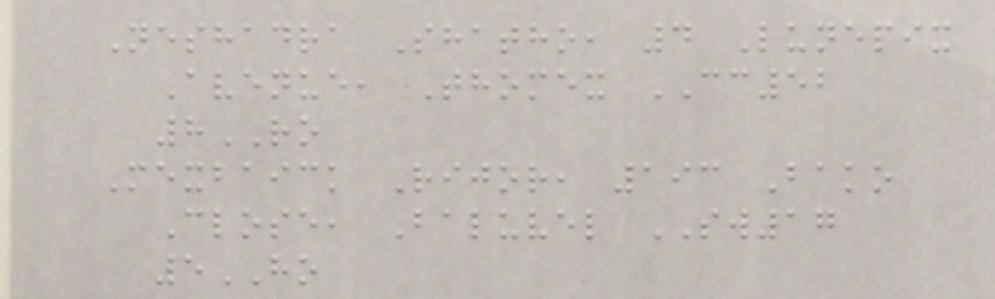Neshadra Shatho, 4 Lunepix
Avenue, Thomex CC52
8RO
Mexbaick Rijor, 193 Bako
Close, Baluvel SW17
5HO
